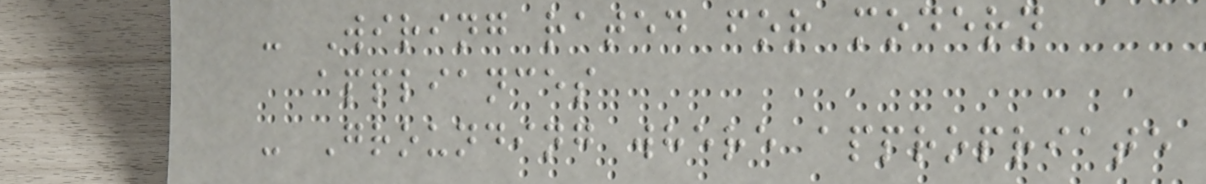- Wiring rated for modern
appliances
- Grounding where appropriate
